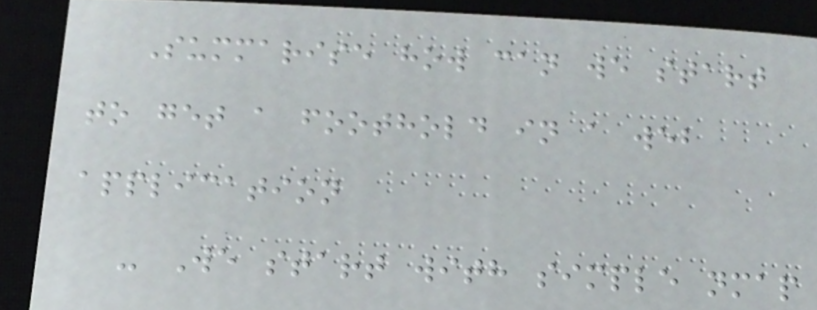Summarise how can we start
to get a foothold in a web
application
- We start with simple nmap
